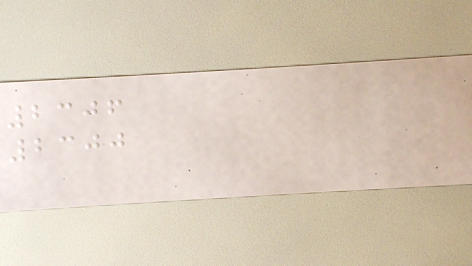2306
2300
